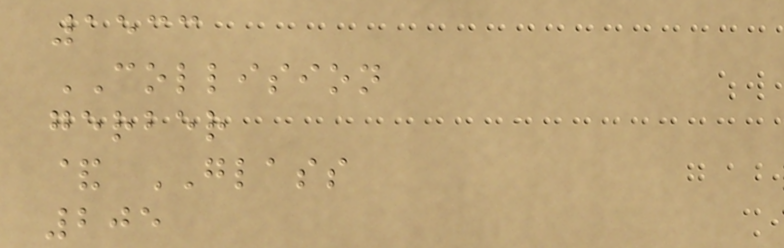1533
COLLISION
gerber
& GLASS
205
